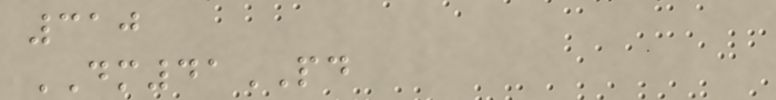310
DM41PD
